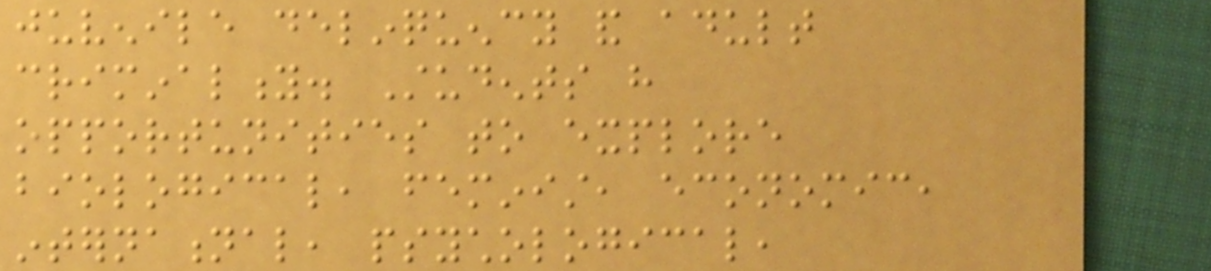juvenile delinquency and adult
criminality. Students have
opportunities to explore
biological, feminist, economic,
international, psychological,
